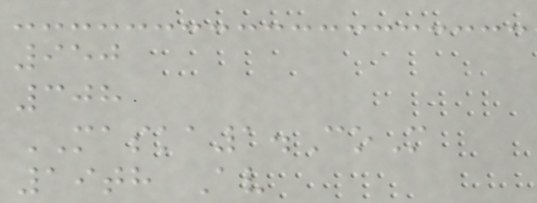950
308
MASKA1.CoM
19th Av
